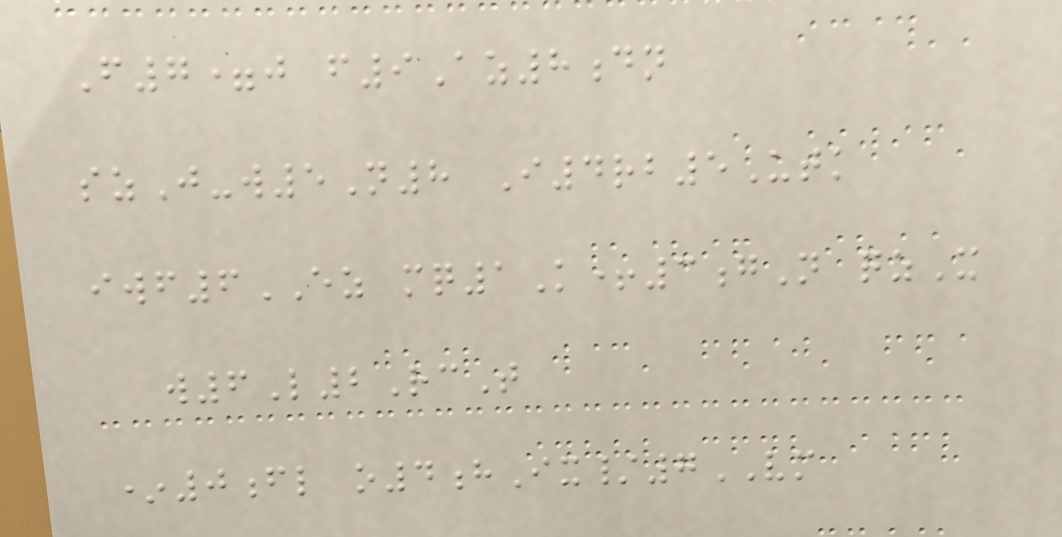F7=j f9Az8dn
szJ-w5N8 I4rb5Utk
iwf6EZ mq1K+3gN qzX
w6L2RcT
*0fl o4hIx/7VM
